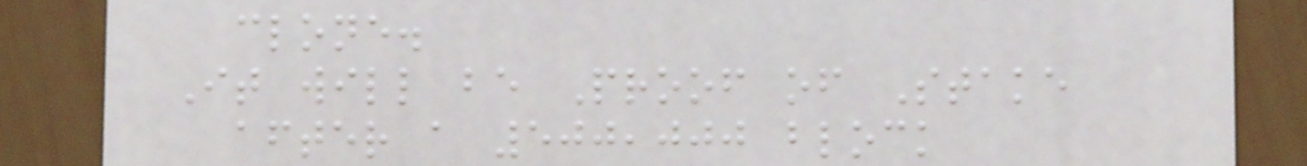clone.
It will be Proof of Stake
after a 500,000 block
